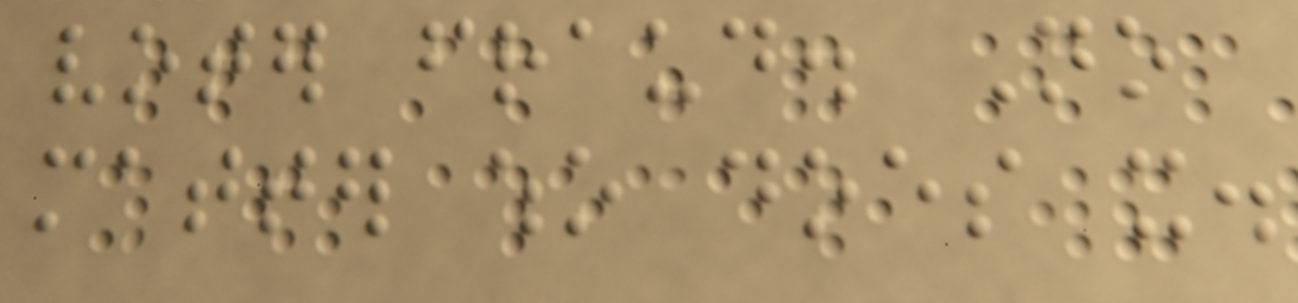voter fraud. No
matter who does it.
